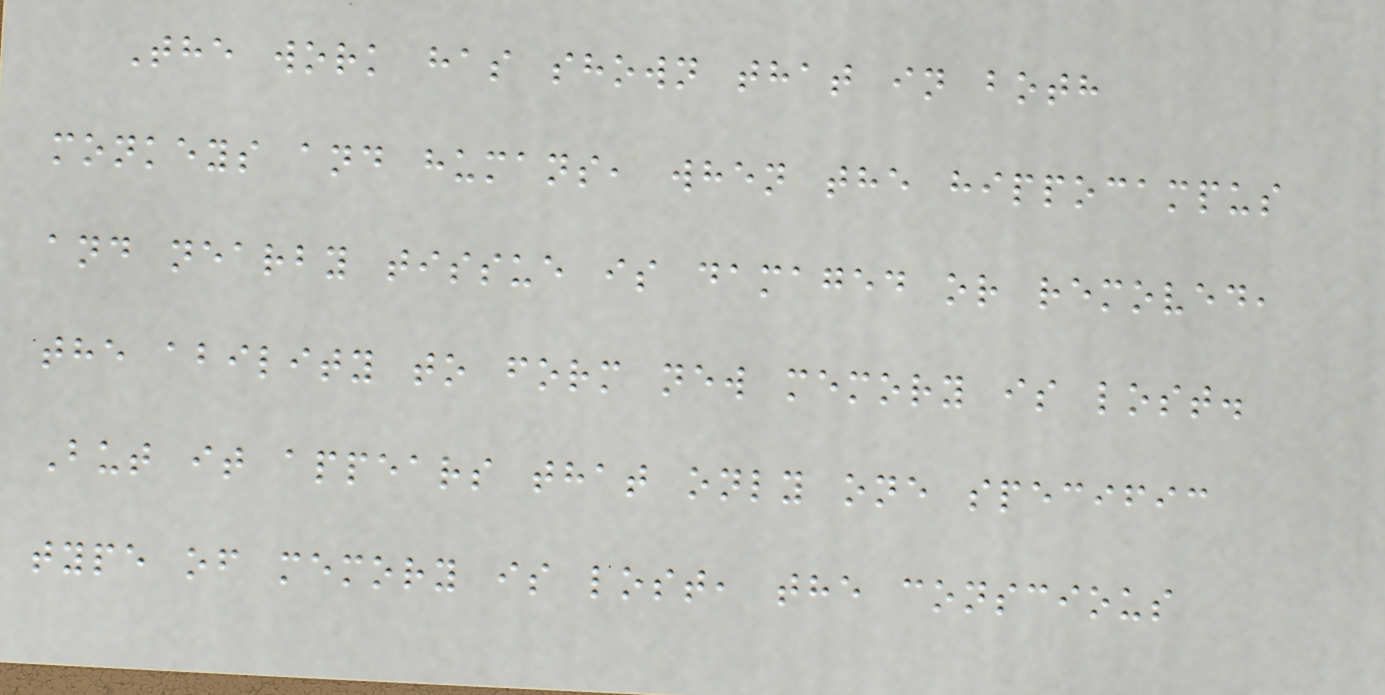The work has shown that in both
monkeys and humans, when the hippocampus
and nearby tissue is damaged or removed,
the ability to form new memory is lost.
But it appears that only one specific
type of memory is lost, the conscious
